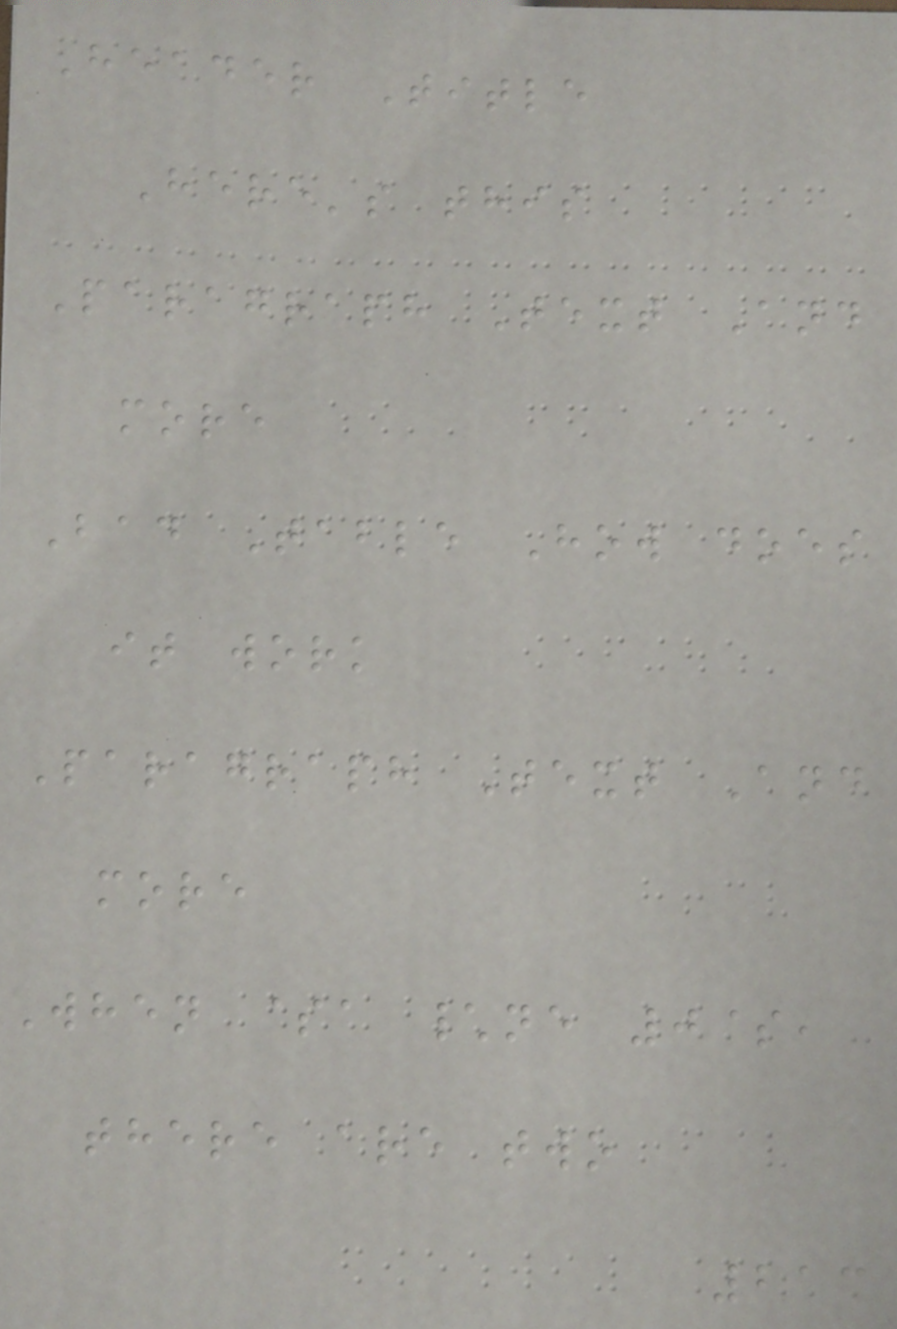Header Title
Here's this
Paragraph Text And
more
Bad Table How does
it work
Paragraph Text And
more
When $a \ne 0$,
there are two
213
